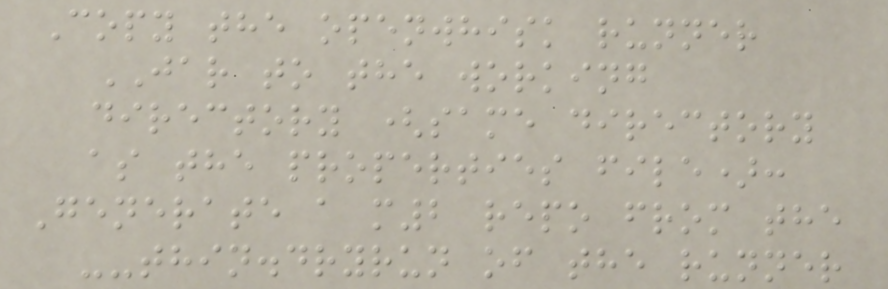Copy the openwhisk runner
JAR to the working
directory (same directory
as the properties file):
Generate a m2 repo from the
--thin.dryrun of the runner
